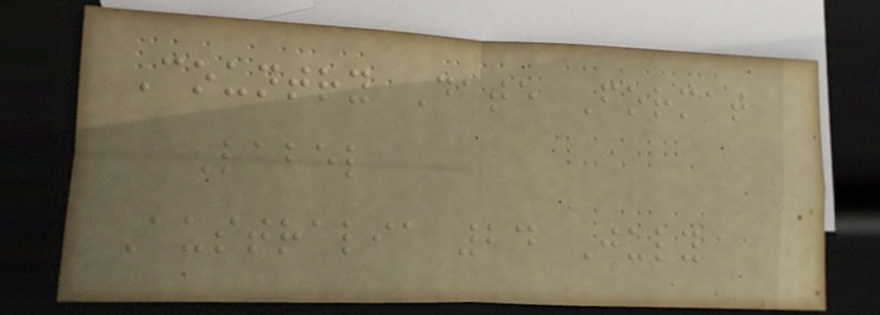Country Date Format
Label
Australia 24 July
